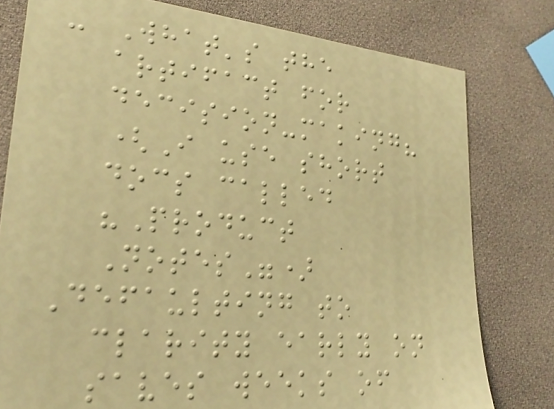- What's the
artifact for
decision-making?
(I use short
docs called
"Product
Notes")
Defaulting to
clarity early on
saves weeks of
